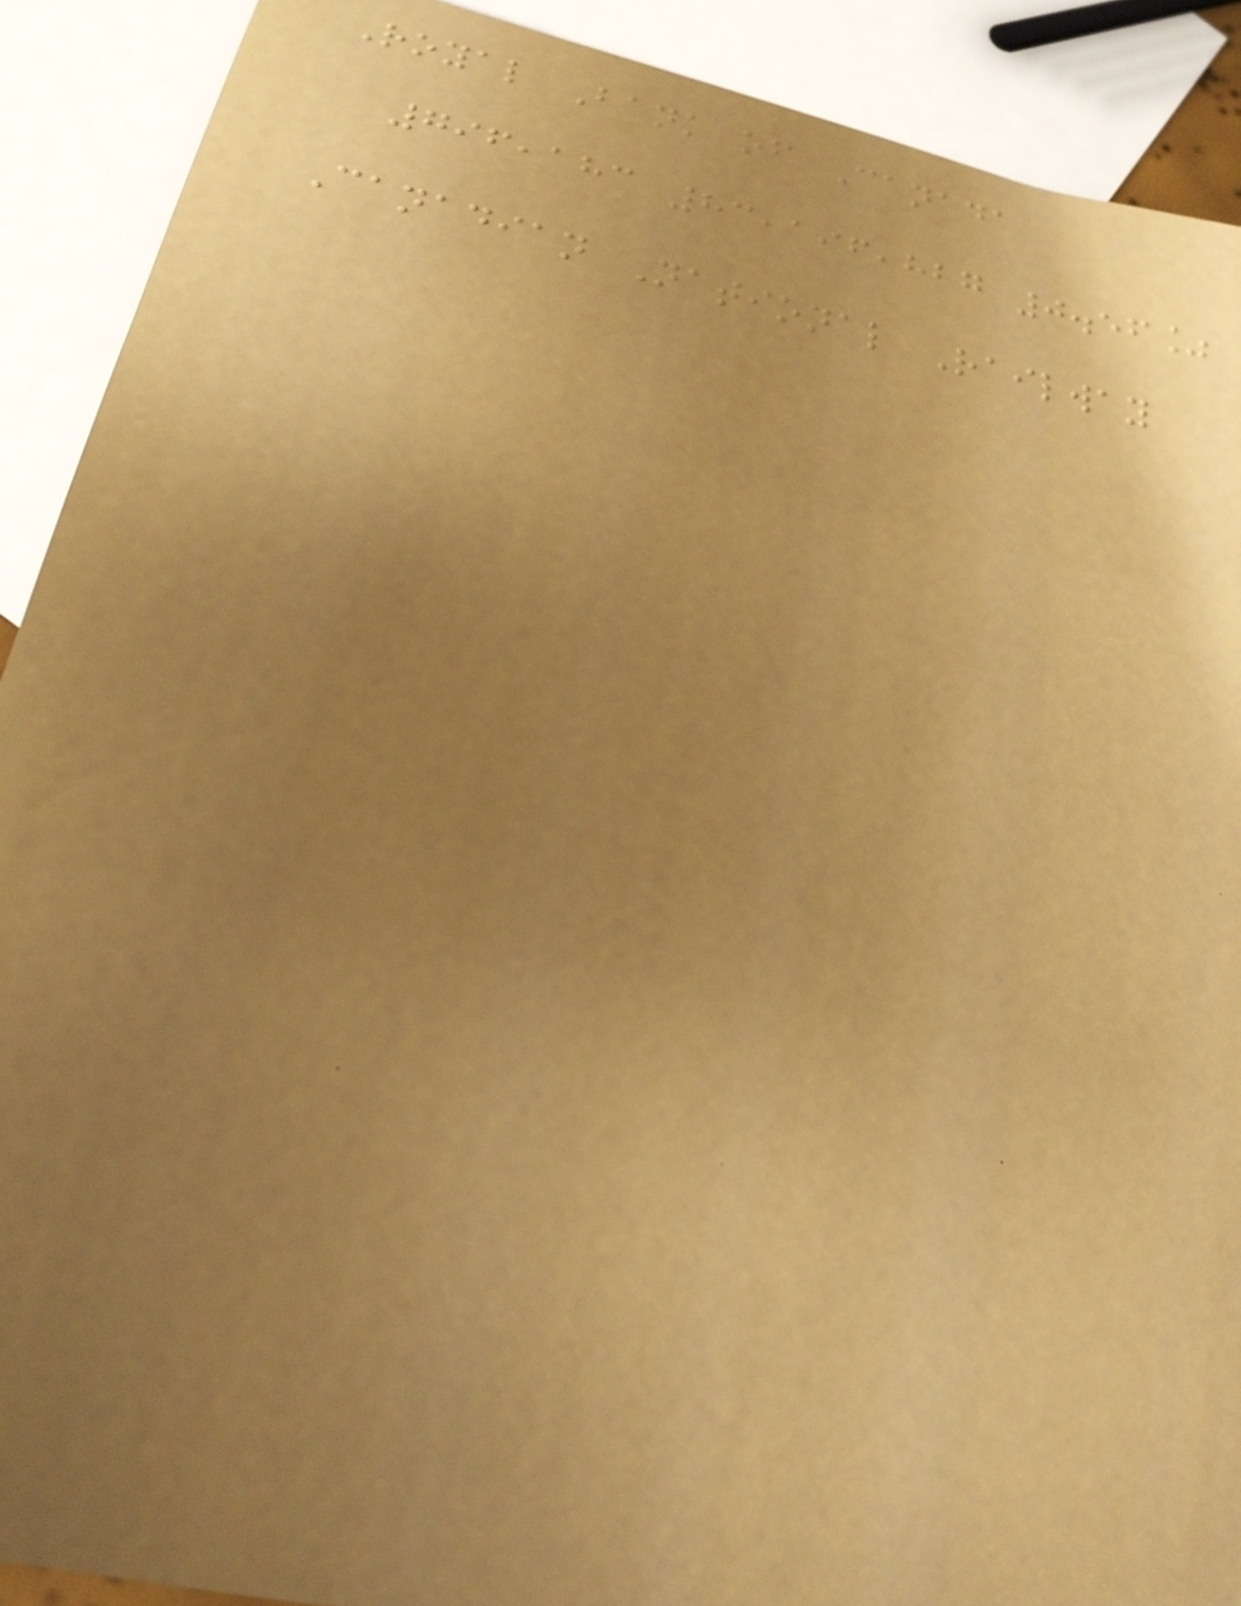Royal Bank of Canada
796,183 83,196,827 0.56%
Canadian National Railway
